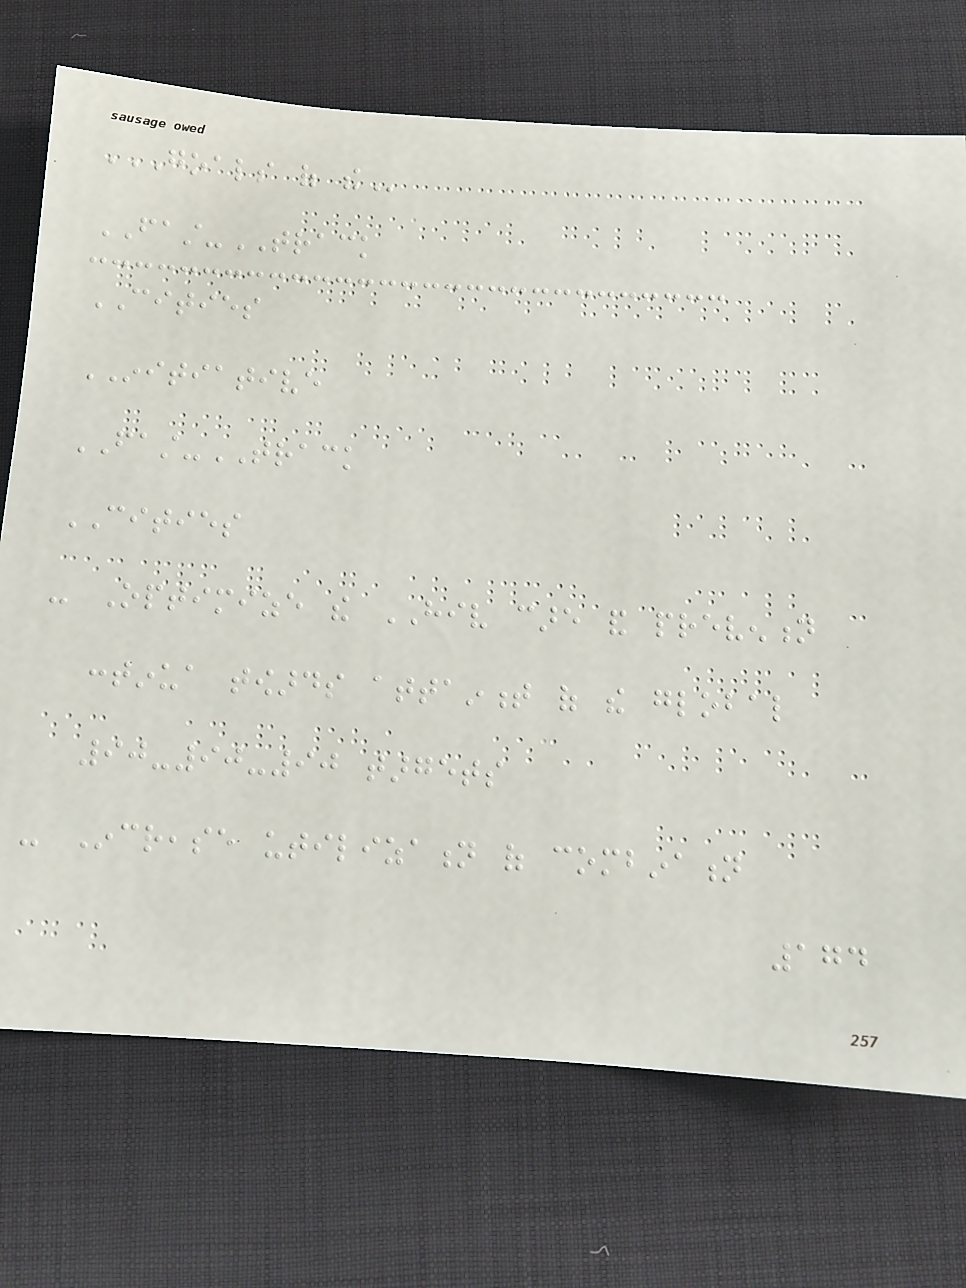GOALS OF THE
FAST-TRACK
CITIES
INITIATIVE
FAST-TRACK
CITIES
- Optimize the HIV care and prevention
continua towards attainment of the global
90-90-90 targets
- Increase utilization of combination
174
